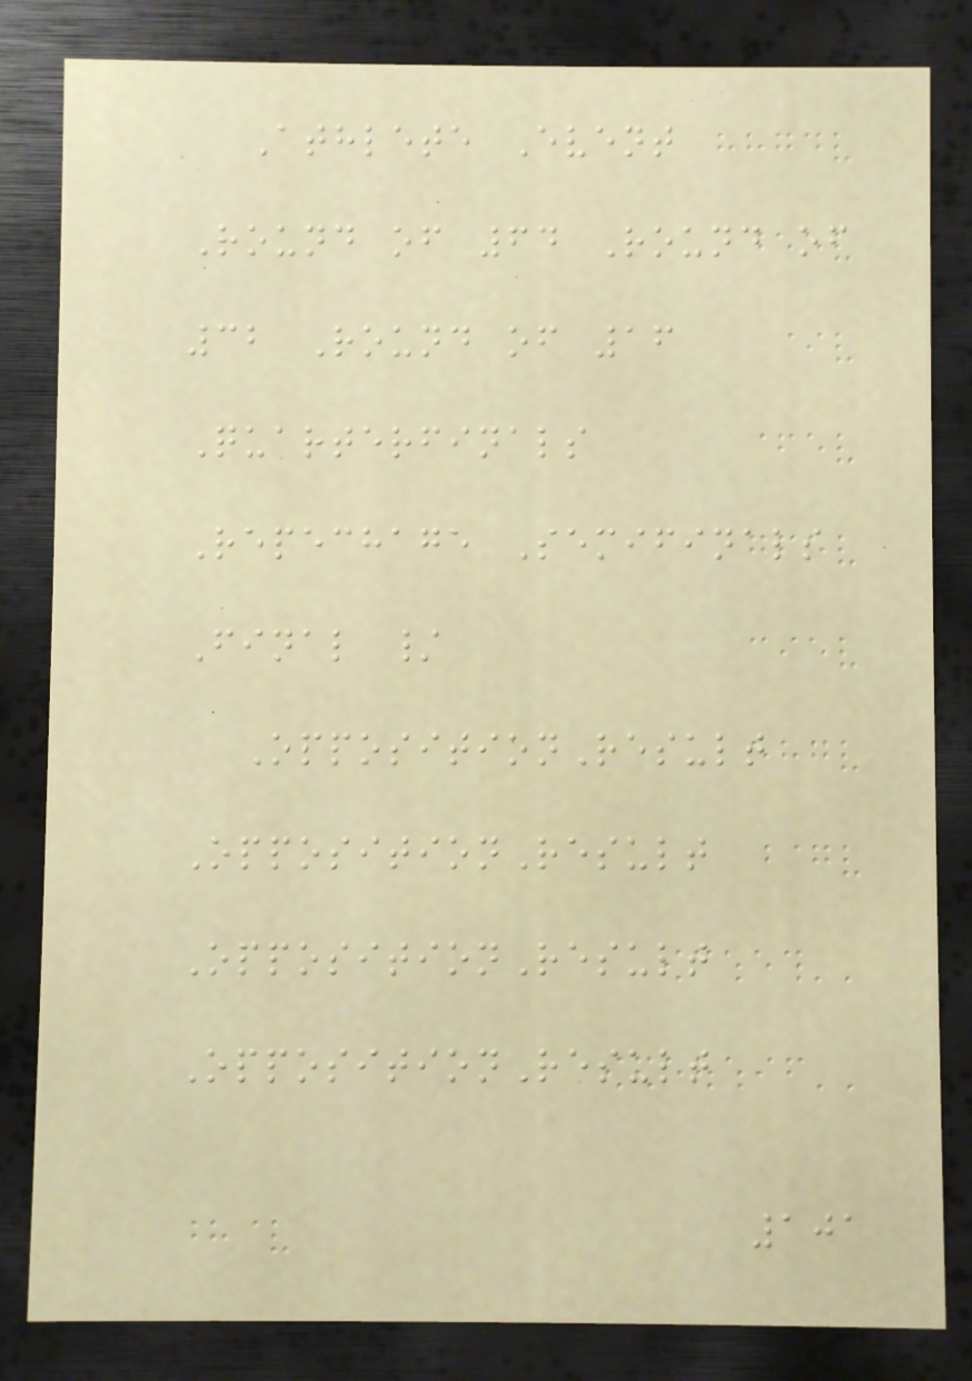Athlete Event
Round of 64 Round of
32 Round of 16
Quarterfinals
Repechage Semifinals
Final /
OppositionResult
OppositionResult
OppositionResult
OppositionResult
101
